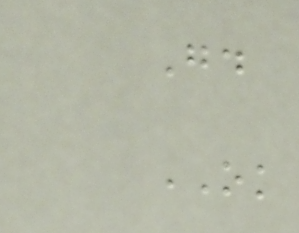Good
OK
